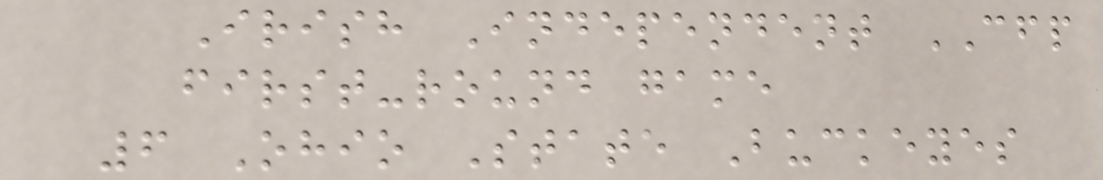Irish Independent CFP
first-round game
6 Ohio State Buckeyes
